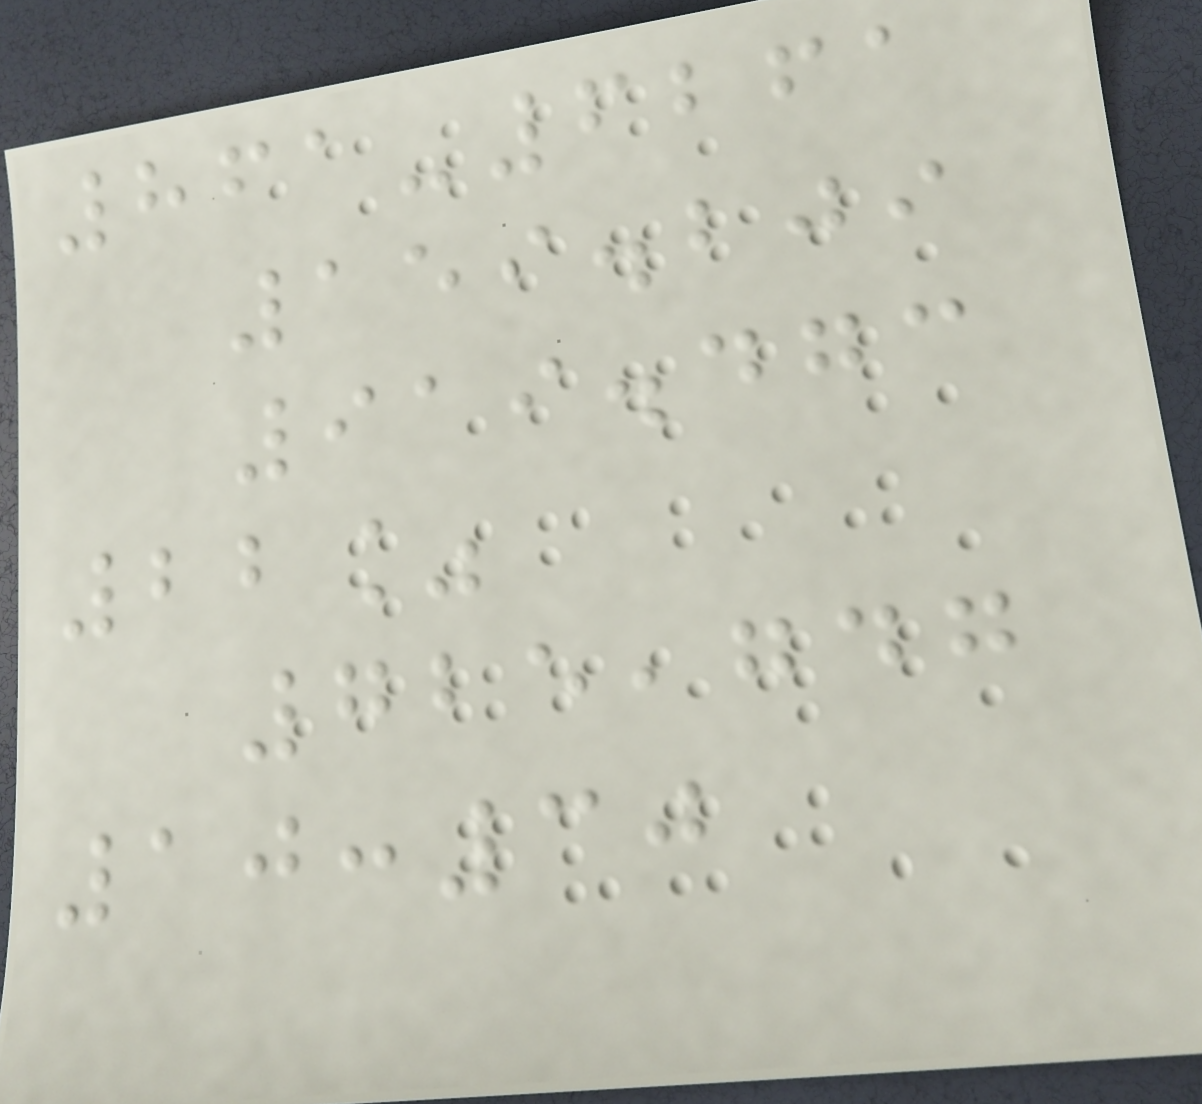861-6261
159.209
919.473
22%
725,747
10:30
